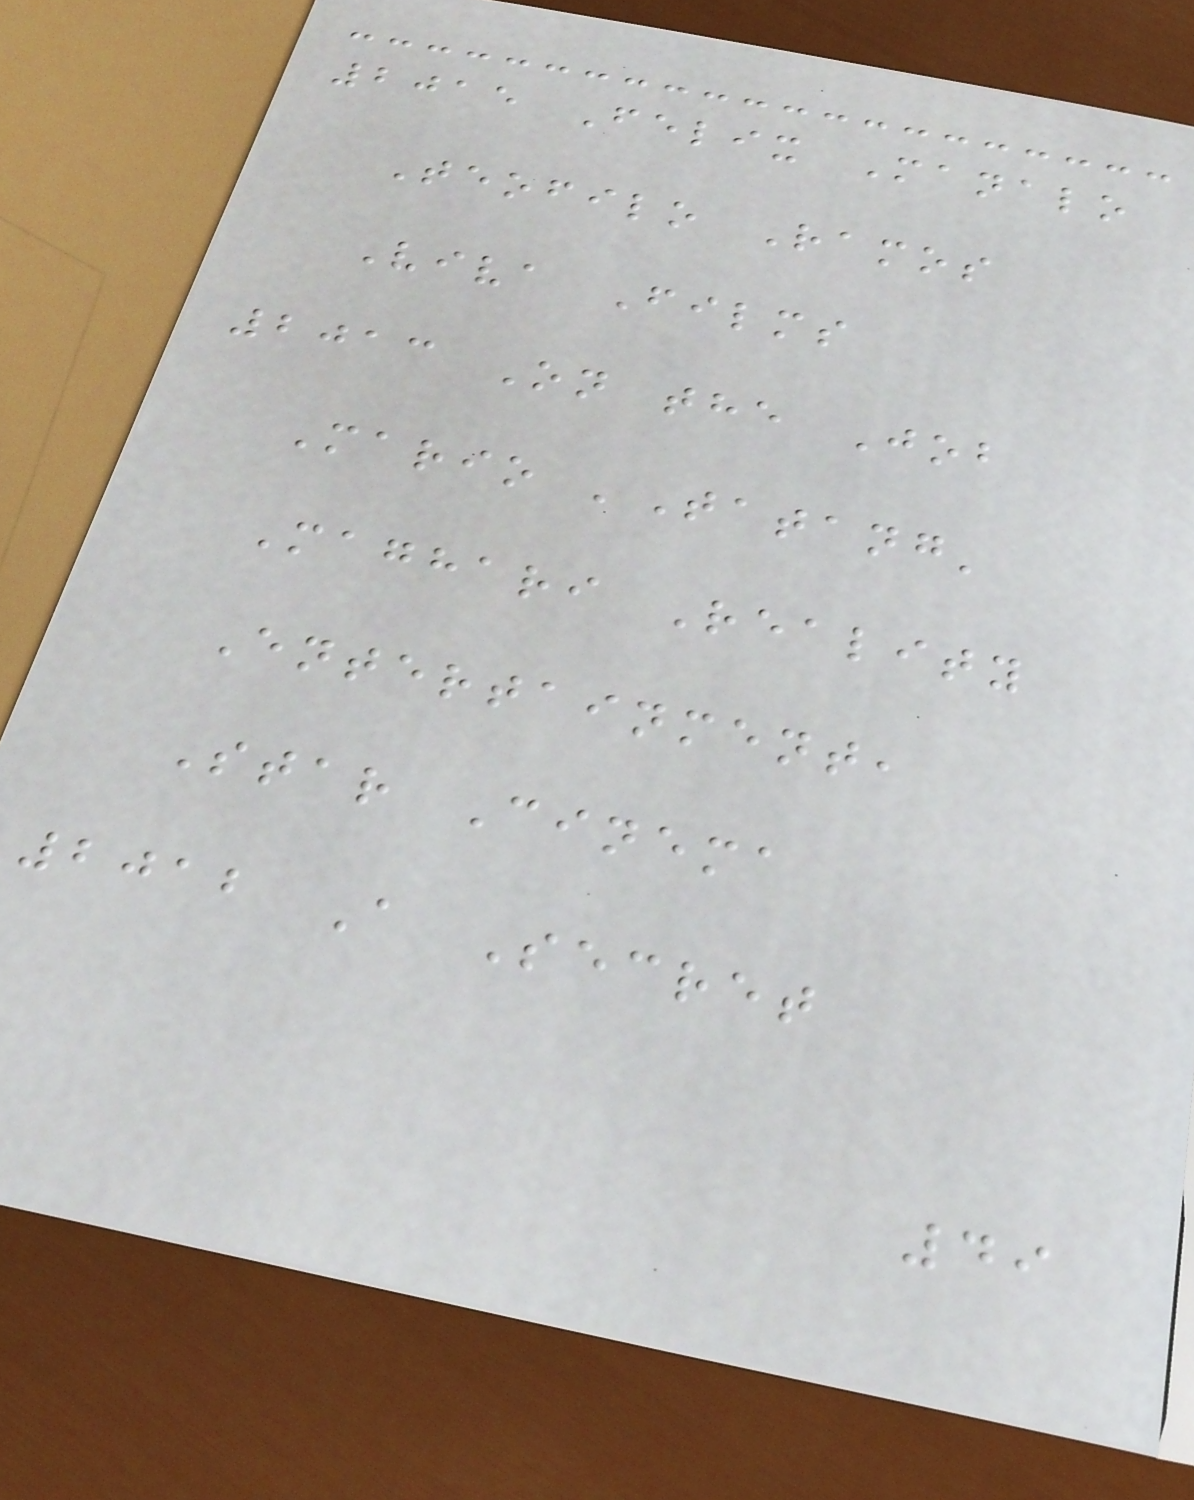2015 Felix Manalo
Teofilo Ramos
Viva Films
2013 On the Job
Mario 'Tatang'
Maghari Reality
Entertainment,
Star Cinema
2012 A Secret
49
